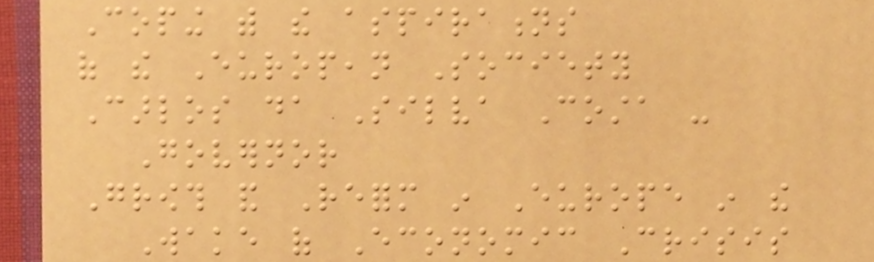Coping with the aspirations
of the European Society
Carlos da Silva Costa -
Governor
Growth and Reform in Europe in the
Wake of Economic Crisis
